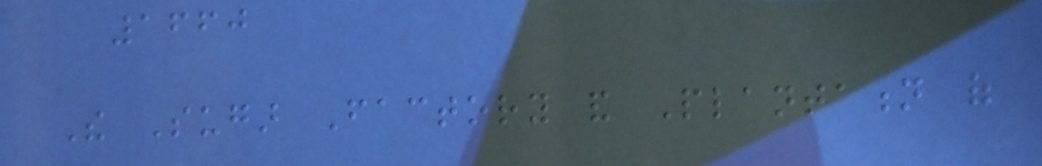1660
The Sugar Factory and Plantation of
